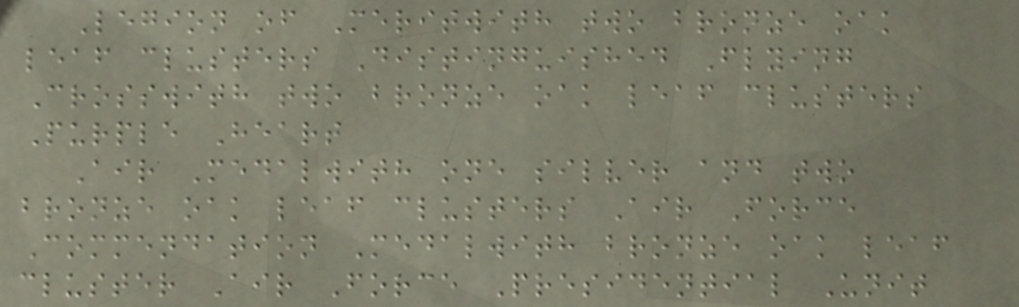Legion of Meritwith two bronze oak
leaf clusters Distinguished Flying
Crosswith two bronze oak leaf clusters
Purple Heart
Air Medalwith one silver and two
bronze oak leaf clusters Air Force
Commendation Medalwith bronze oak leaf
cluster Air Force Presidential Unit
